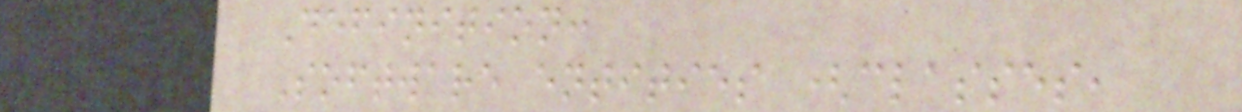Definition:
Software entities (classes,
